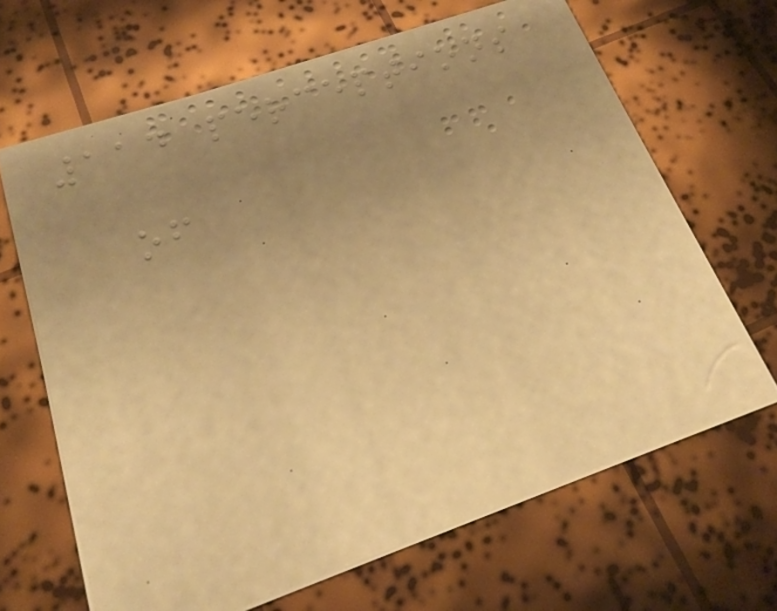114 perceptions
of
